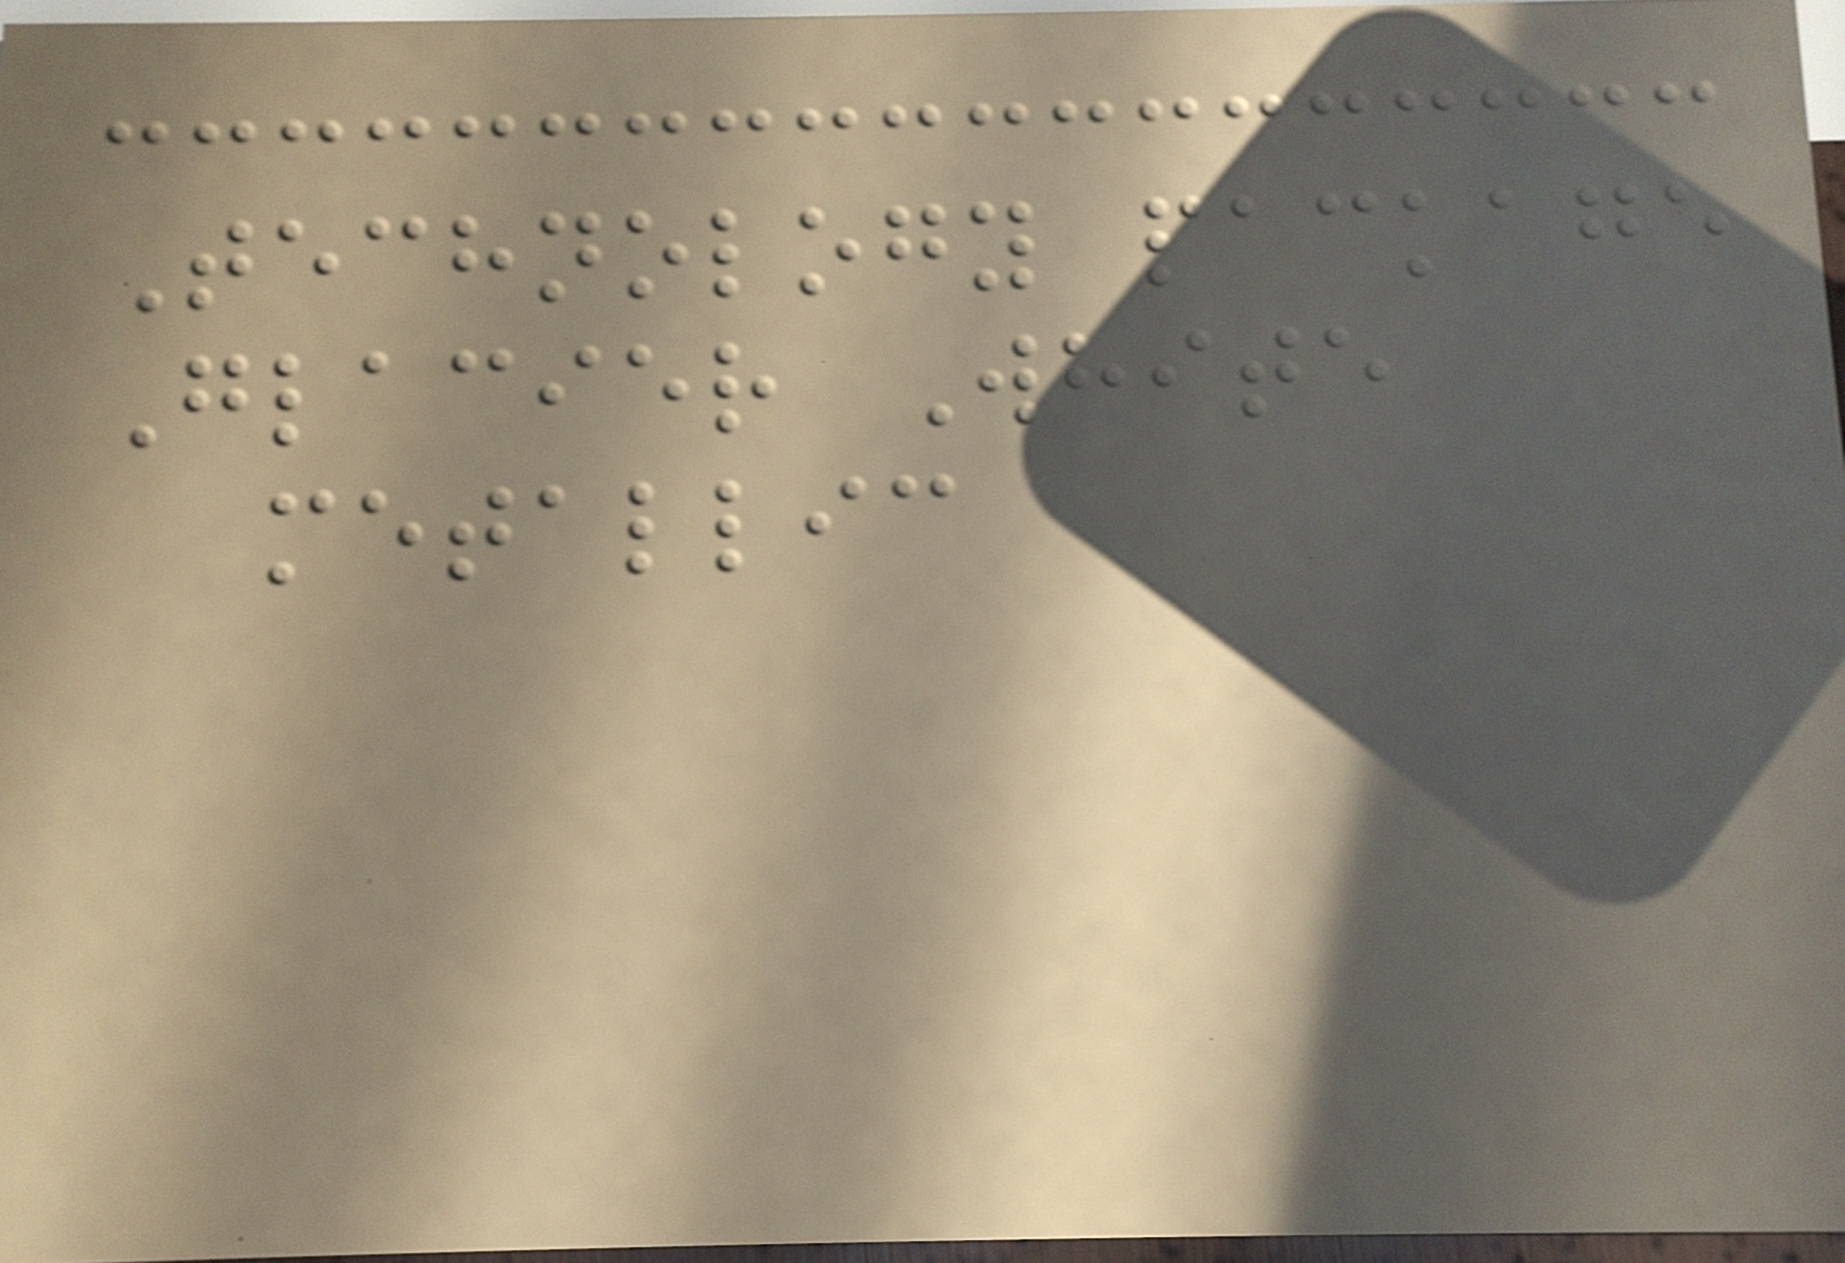Technology package
Glacier White
metallic
